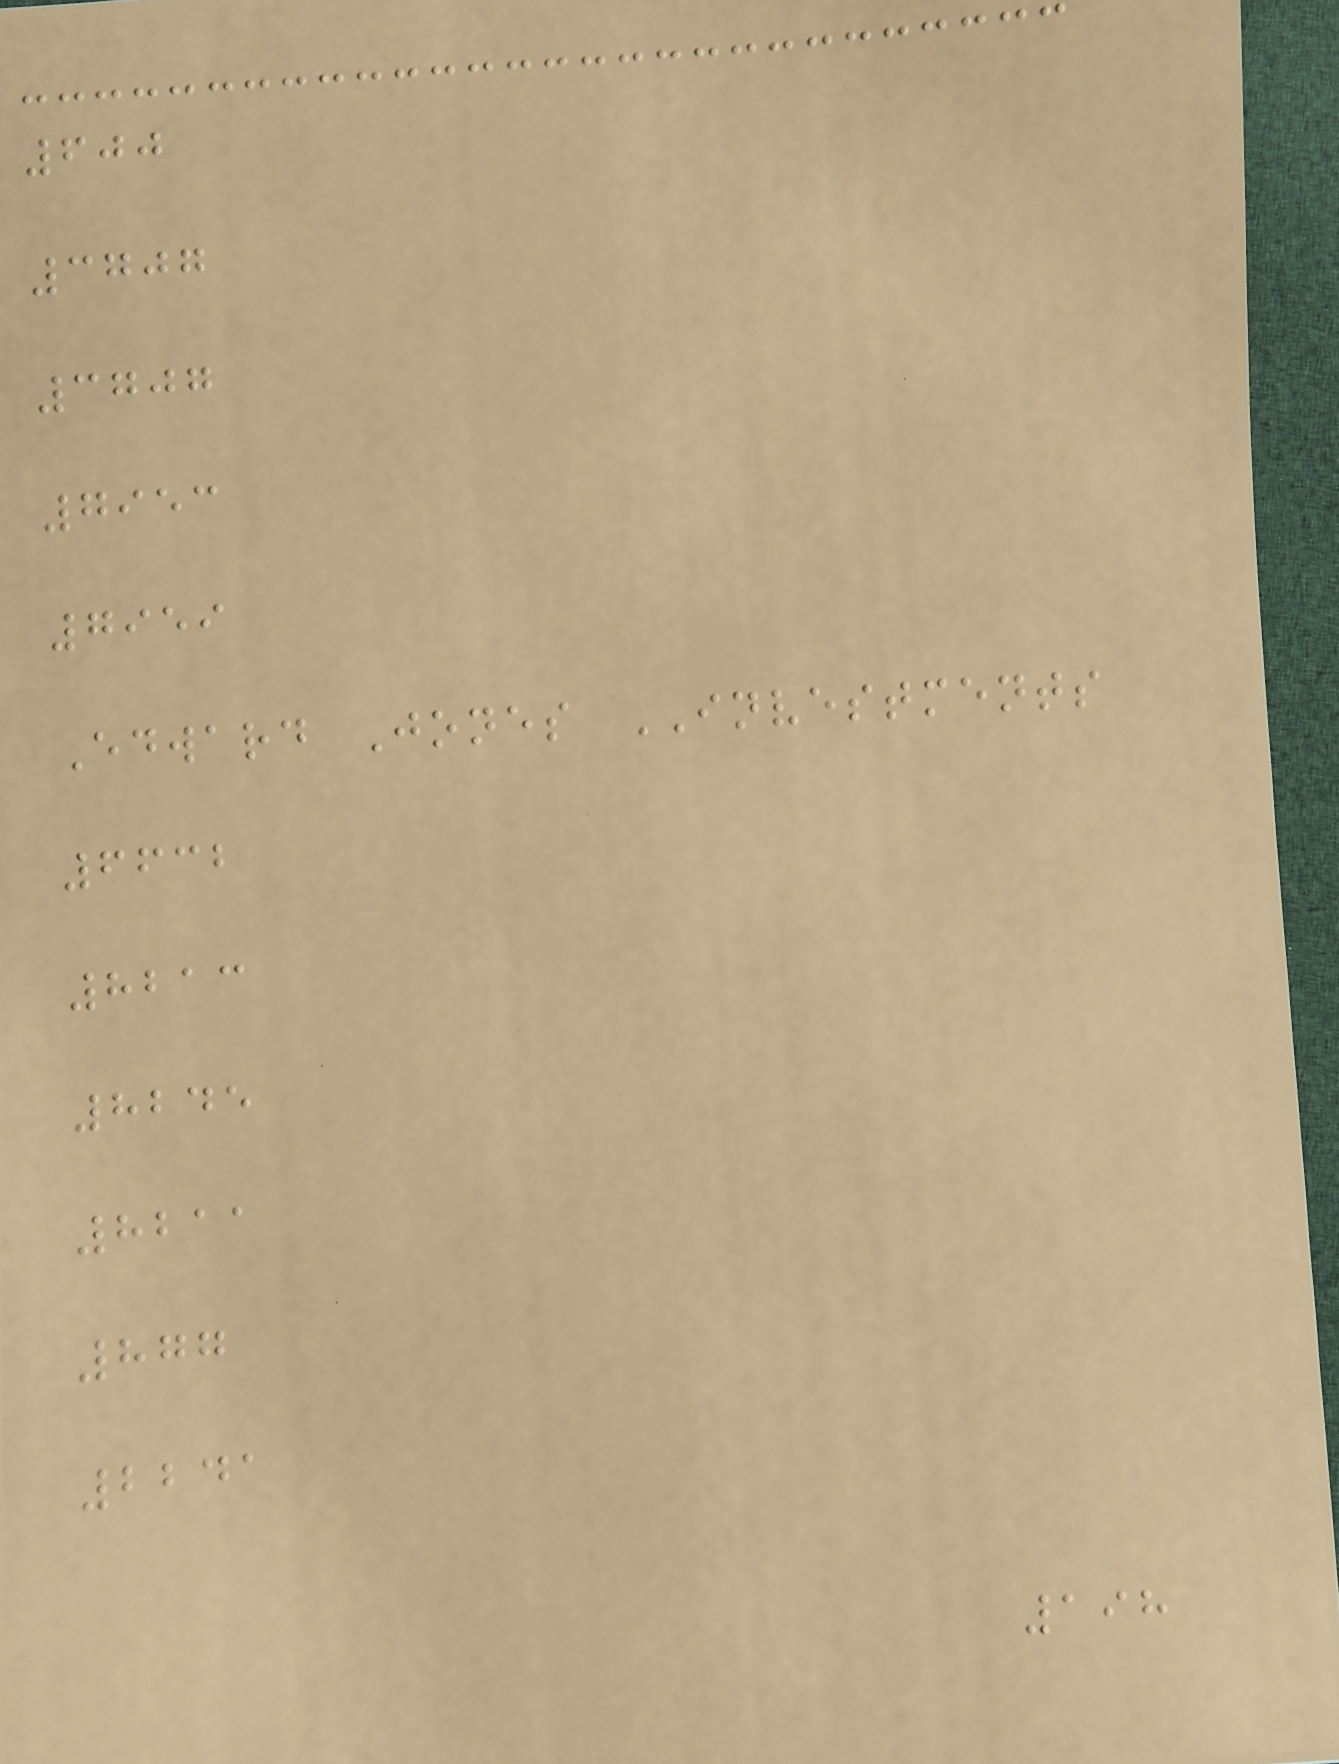600
3707
3707
7953
7959
Edward Jones INVESTMENTS
6632
8213
8245
8211
877
2241
198
